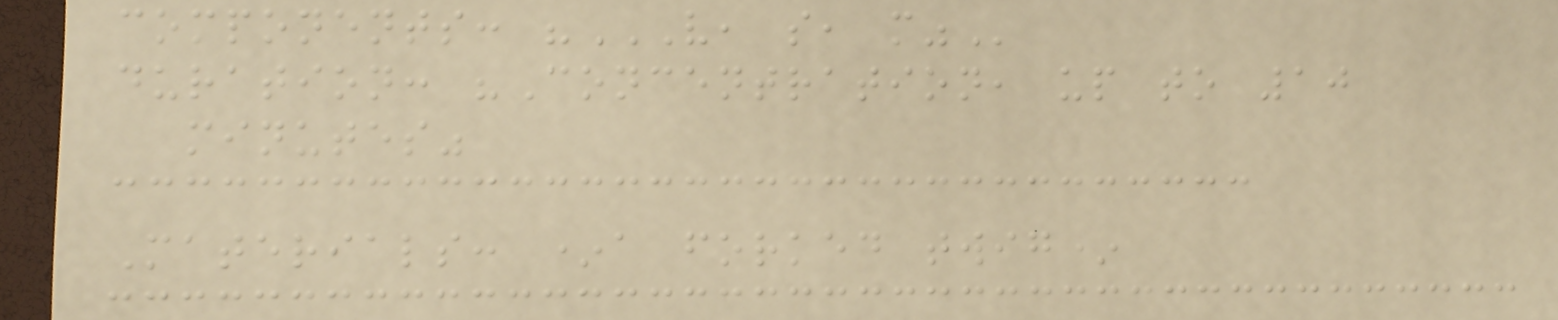components: "V, S, M"
duration: "Concentration, up to 10
minutes"
Materials: *a forked twig*
